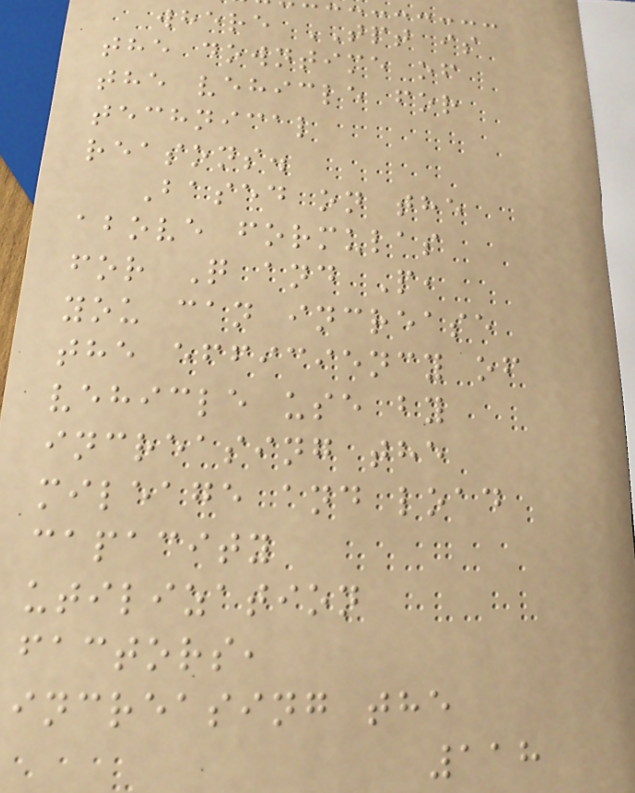where TPT is
the downtime of
the vehicle for
technical
reasons.
Based on the
above formulas
for Q and P,
you can increase
the efficiency of
vehicle use by
increasing the
mileage and load
capacity
utilization
factors,
increasing the
118
